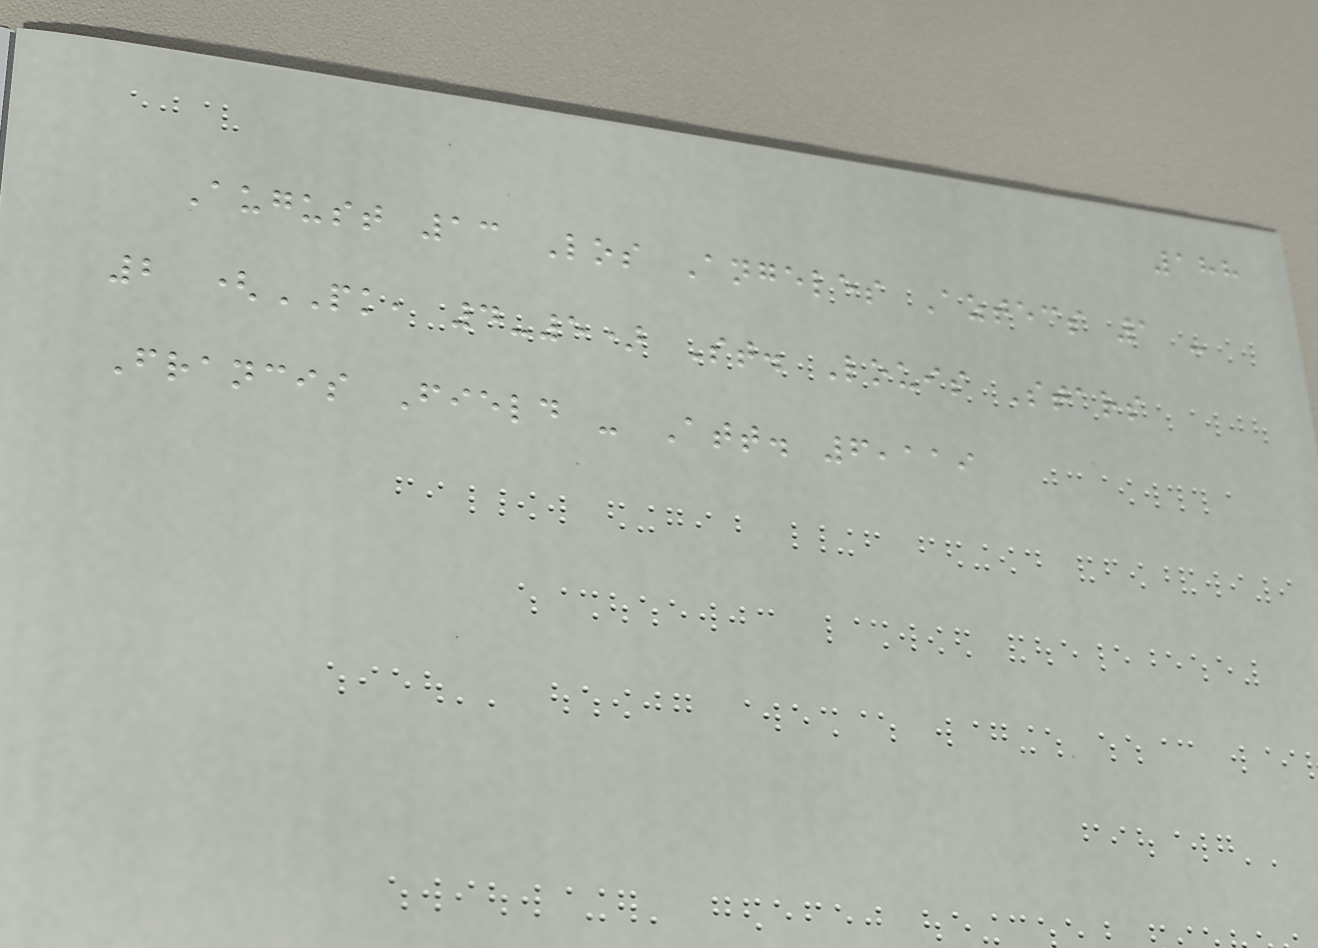188
August 13 Los Angeles Aztecs 1 -
2 (PK, 4-5) St. Louis Stars
Francis Field - Att. 6,119
